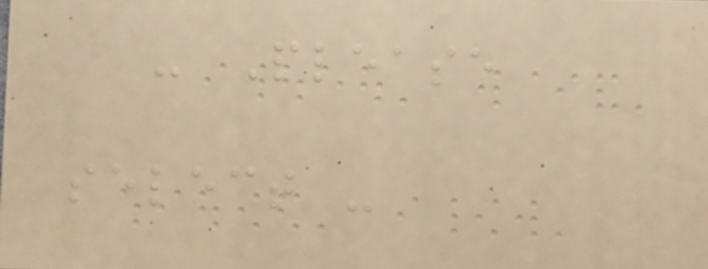- Please
select -
